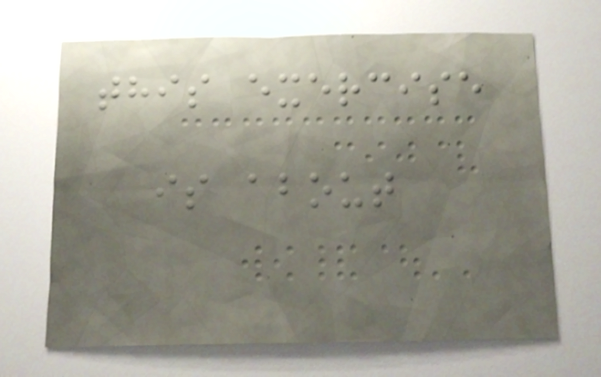this exercise
is about
